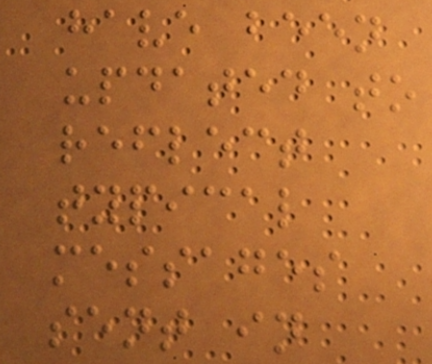have been
updated to
reflect
typical
messages
sent in
